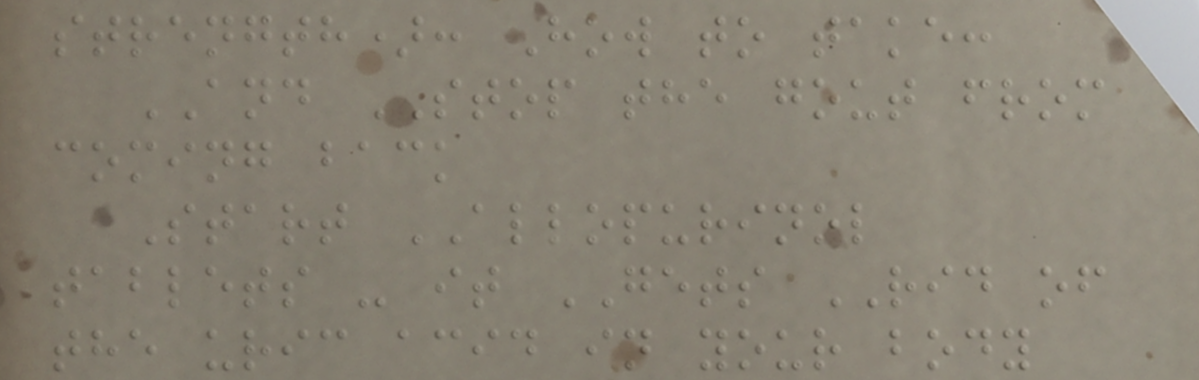strength): How to take:
AND STOP the gout from
coming back
Start ALLOPURINOL
tablets - it GETS RID of
the uric acid in your body
